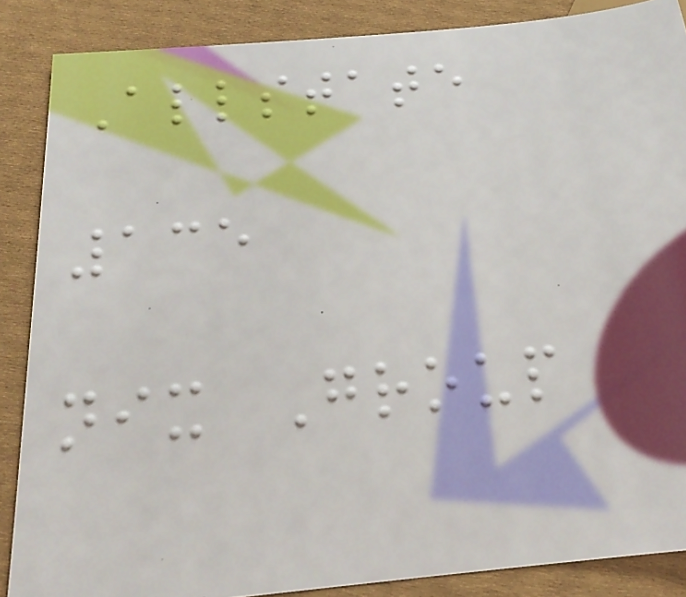Allstate
135
nix Group
